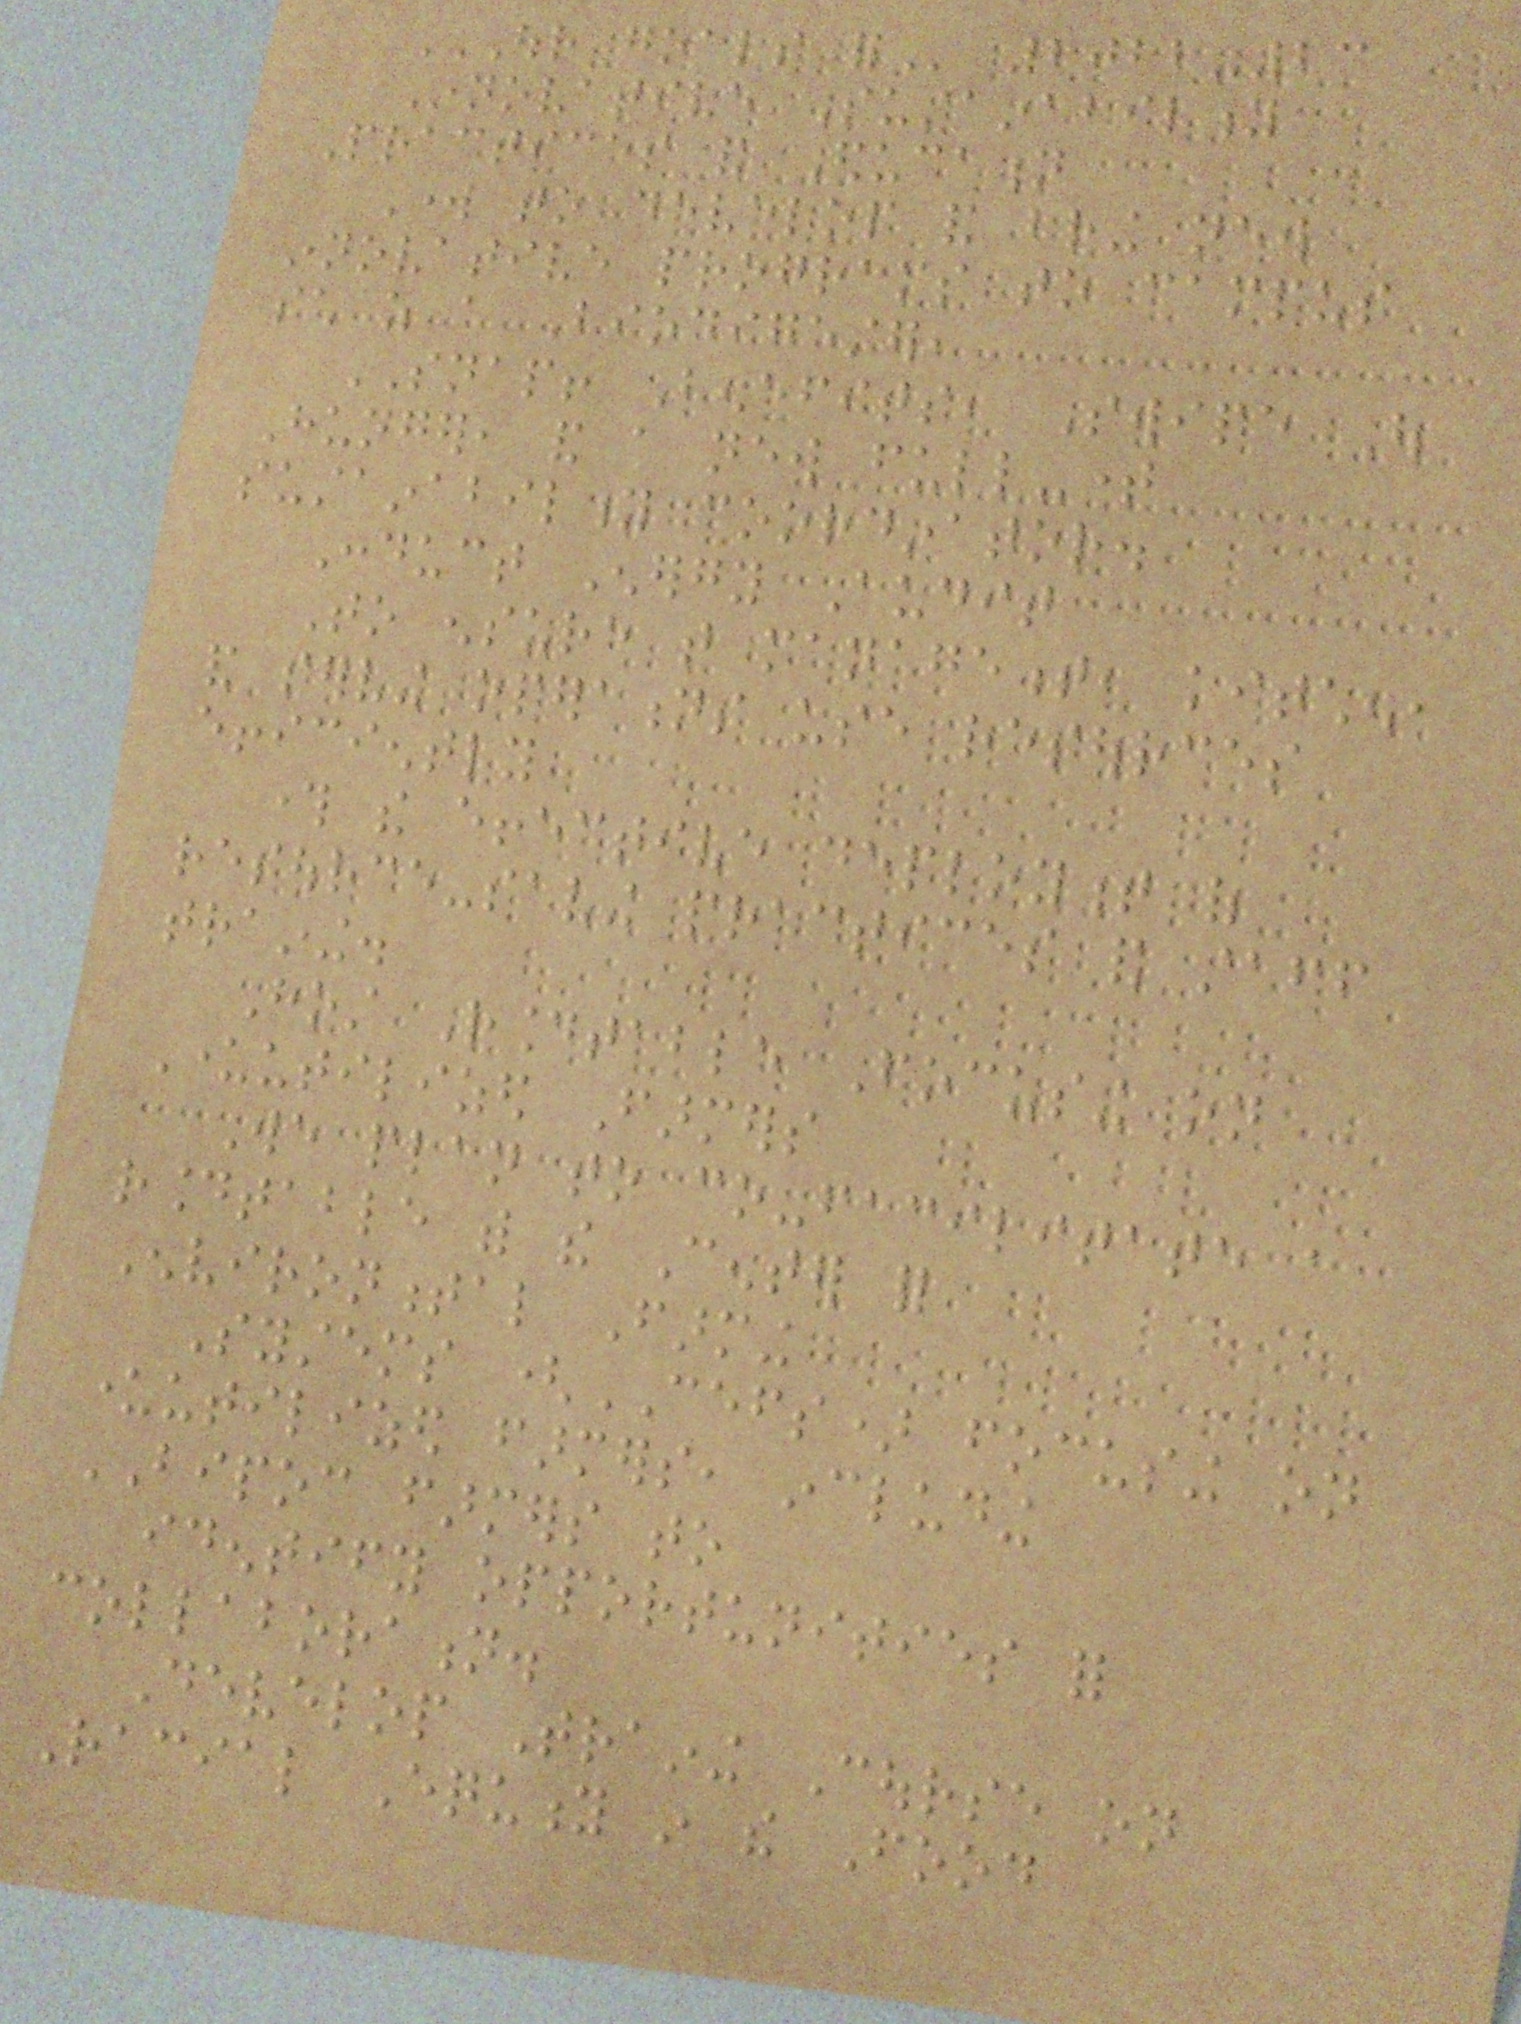OUR GOALS FOR 2022-23
Innovative Sustainability
Practices and Education
Work to develop and bring new
innovative programs to campus
such as a Biodigester,
SNAP! Benefits, Swipe Out
Hunger, and a new full-time
sustainability coordinator.
Conduct Energy Audit
To ensure that management, kitchen,
and serving operations use resources
efficiently
through the effective deployment of
resource-saving practices and staff
training.
Host Roundtable Focusing on
Underutilized Farmers
We plan to co-facilitate a
roundtable with the Center for
Environmental Farming
Systems (CEFS) focusing on
underutilized farmers, including
BIPOC farmers to
identify opportunities for
collaboration.
Develop Training Course on
Racial Equity in the Food
